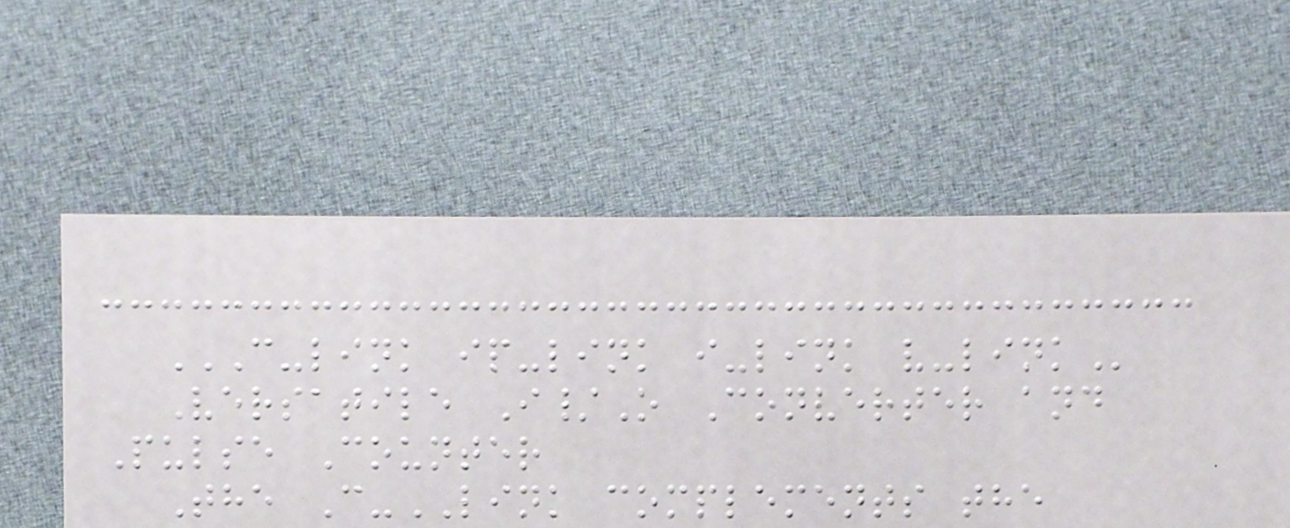C-LINK IP-LINK I-LINK V-LINK
Versatile I/O Converter and
Pulse Counter
The C-LINK complements the
